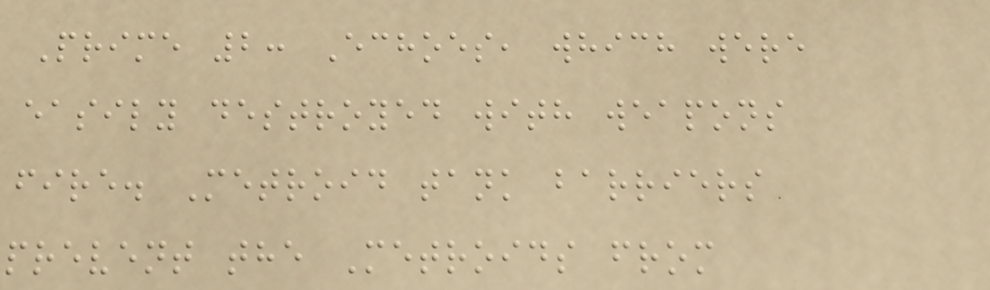Prime 2: Echoes, which were
easily destroyed with weapons
fire. Metroid tank barriers
prevent the Metroids from
